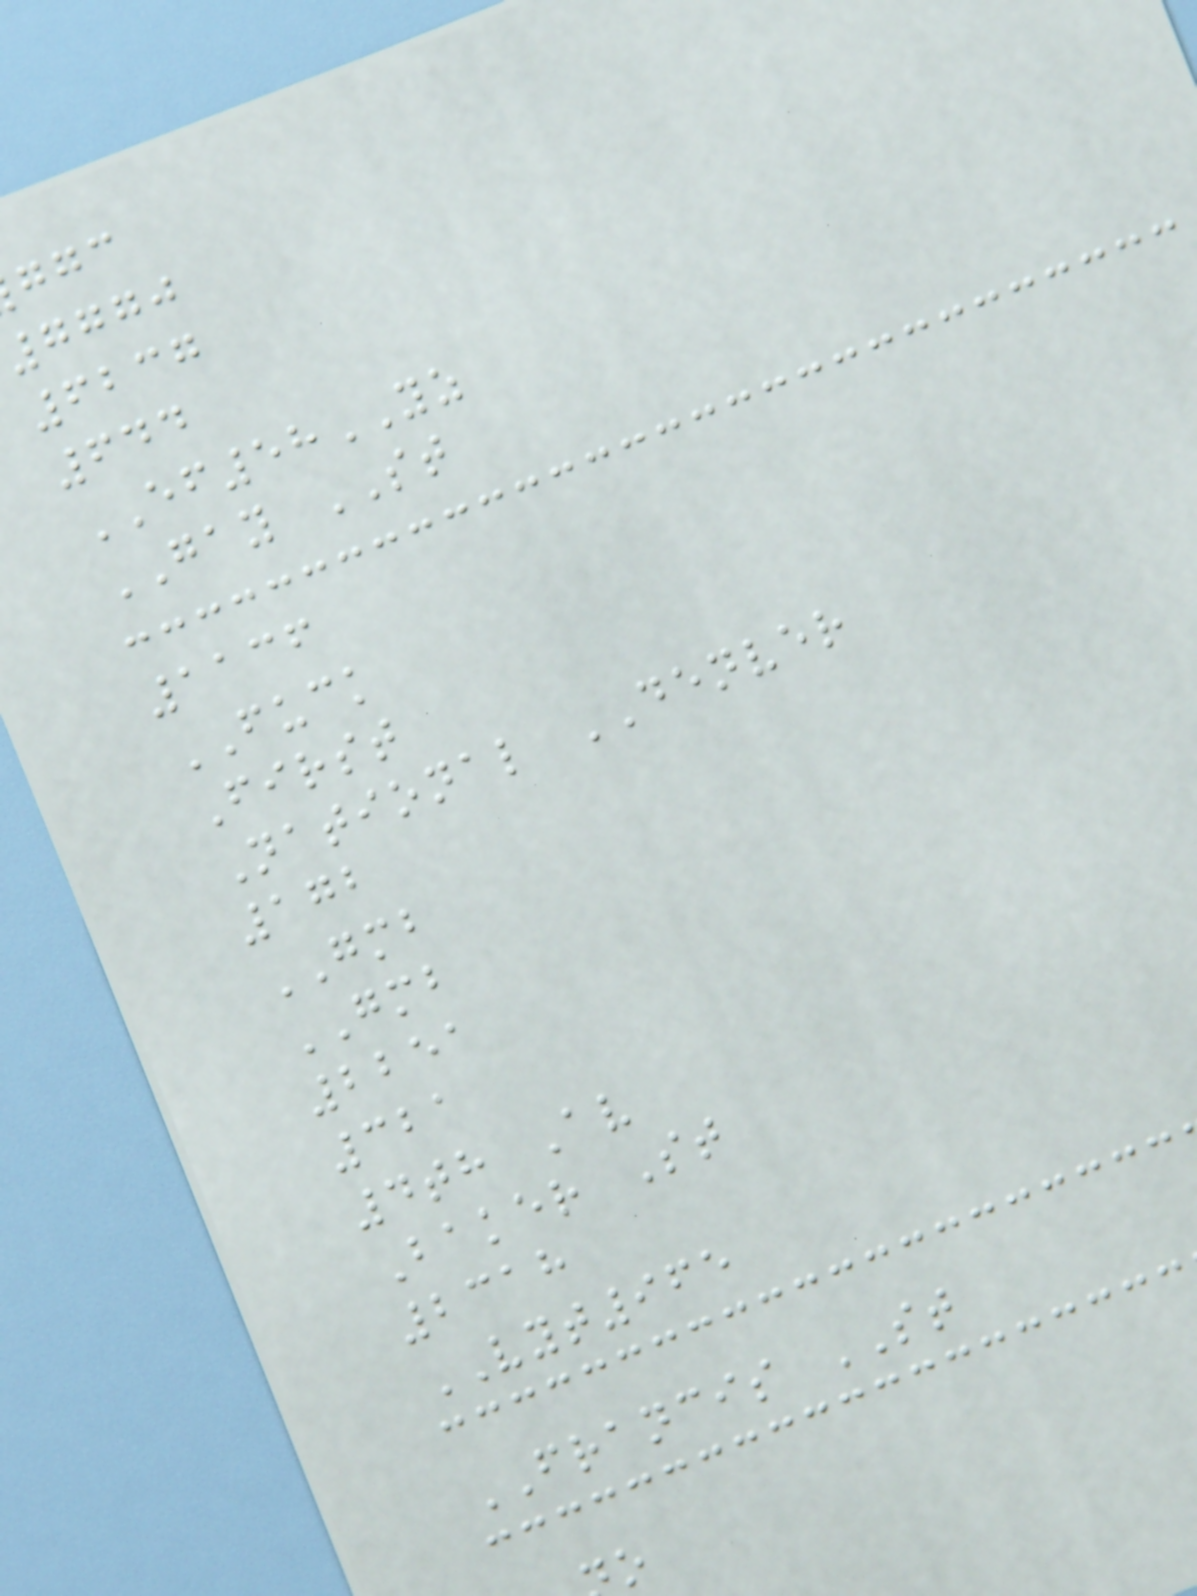7770
6237
644
EF58YZ
GAY ST
1136
FUCK
First
National DENVER
172
GMB
GMB
2251
321
4th Av
Baker St
2318
VYT965
FRANCIS ST
